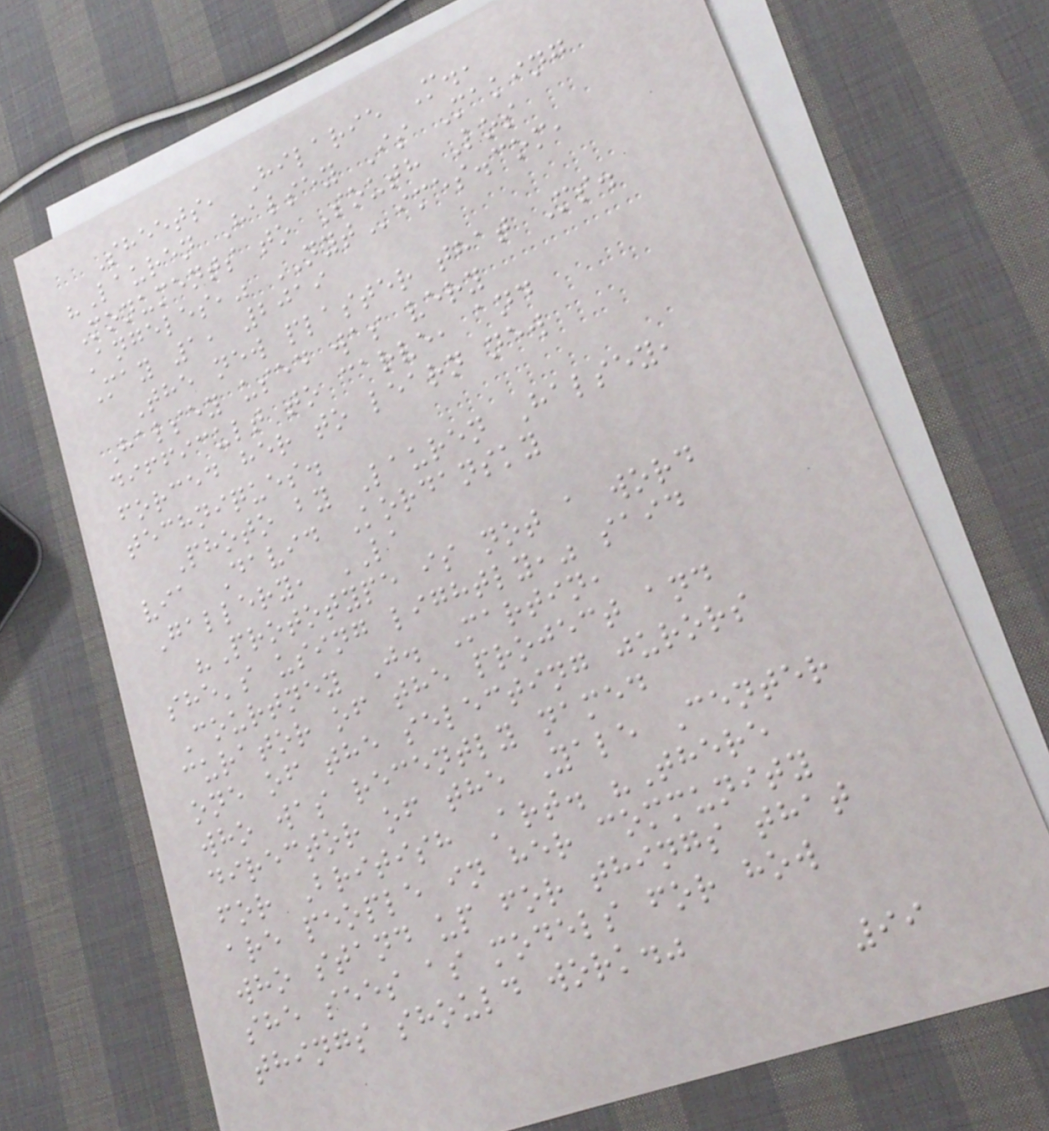Sheets, Hilarie M.,
"Lauren Halsey Is Making
Monuments to South Los
Angeles," NYTimes.com,
May 1, 2019
The new plaster that Ms.
Halsey used was very
difficult to carve, and
forced her to learn new
techniques.
Photo by Lauren Halsey,
via David Kordansky
Gallery, LA
"Prototype is not a word
she's using lightly," said
Courtney J. Martin,
curator of the project and
one of the selecting jurors
who was recently named
director of the Yale Center
for British Art. "There
are people in her community
who stand up for things that
she sees as models for how
things should work."
99
